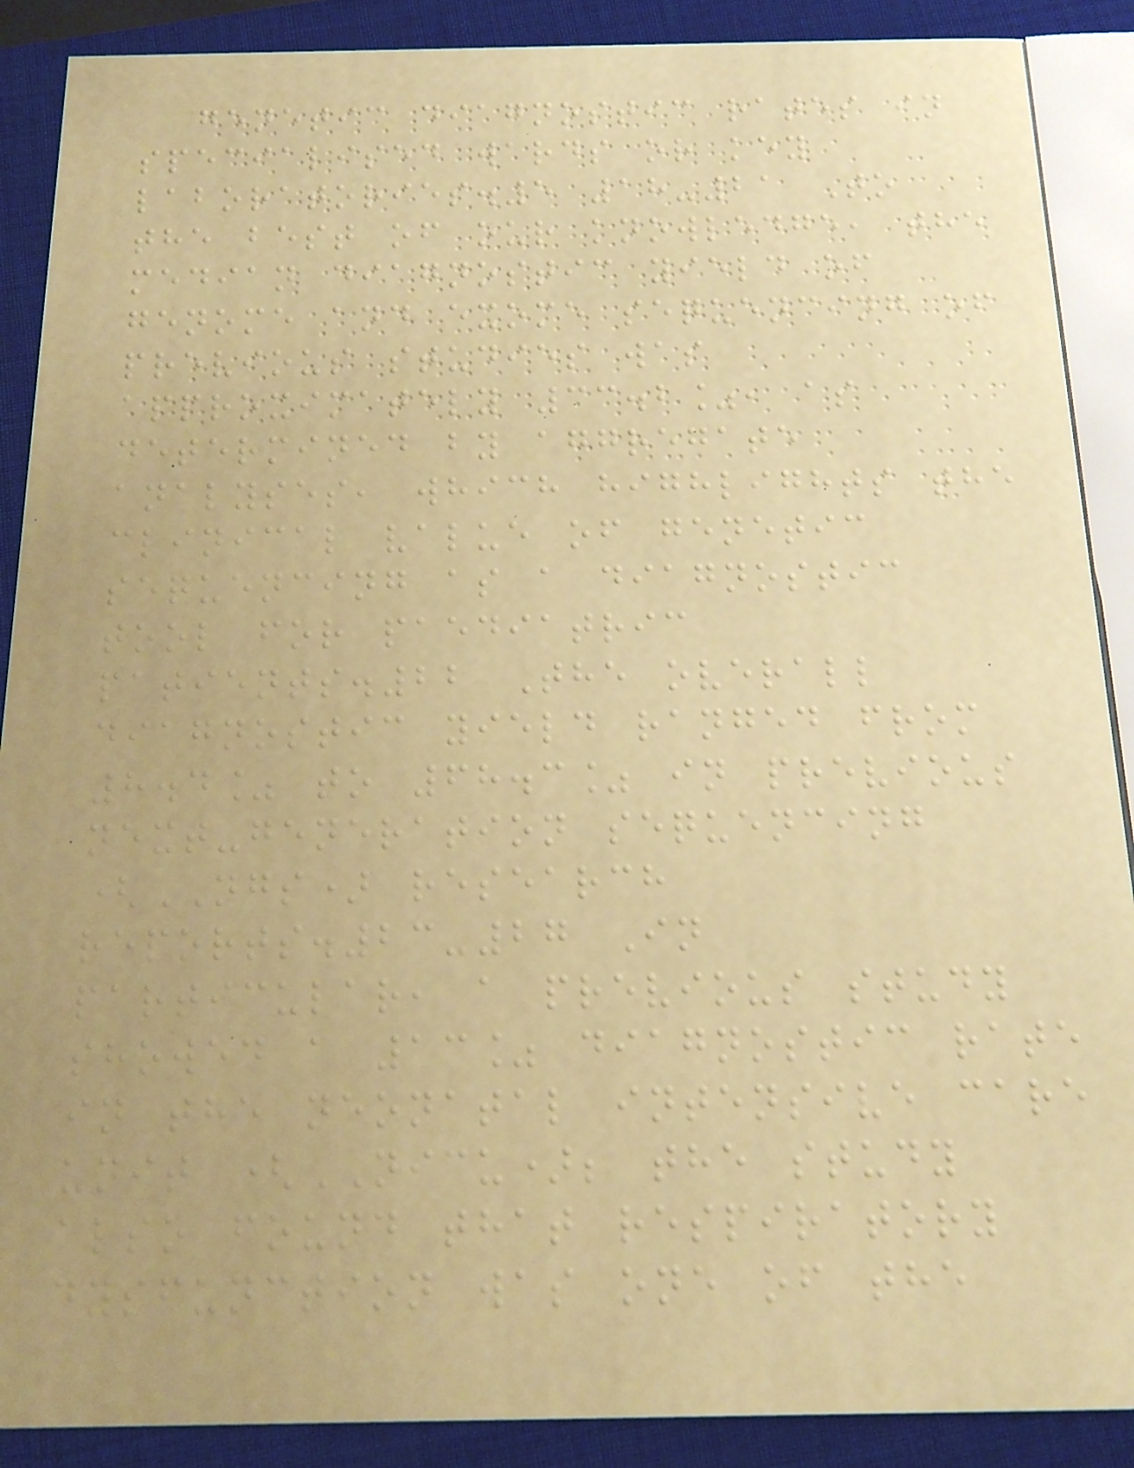genetic diagnostic rates in
specialised wards or key
laboratories.5 18-21 To
the best of our knowledge, the
median diagnostic yield of
genome and exome sequencing of
previous studies was
approximately 33.2%, as
determined by aggregate
analyses, which highlights the
clinical value of genetic
sequencing as a diagnostic
tool for paediatric
patients.22 The overall
diagnostic yield ranged from
8.4% to 68.3% in previous
next-generation sequencing
(NGS) research
reports.23-27 In
particular, a previous study
showed a 13% diagnostic rate
in the neonatal intensive care
unit (NICU); the study
also found that respiratory
dysfunction was one of the
